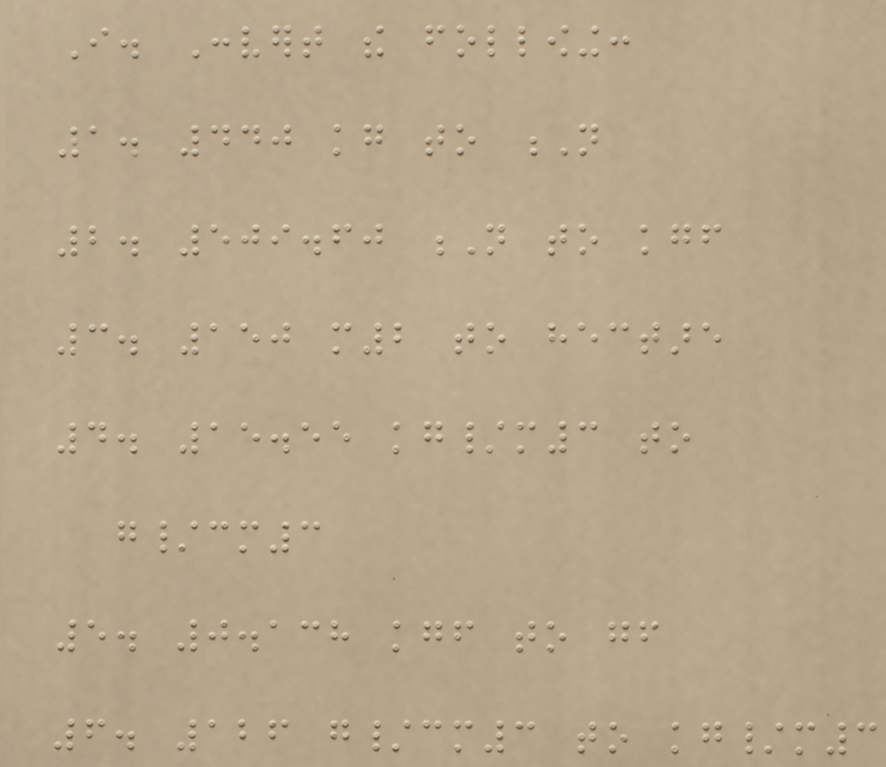I. Convert the following:
1. 440 kg to N
2. 509.60 N to kgf
3. 150 m2 to hectare
4. 15.55 kg/m3 to
g/cm3
5. 0.138 kgf to gf
6. 126 g/cm3 to kg/m3
